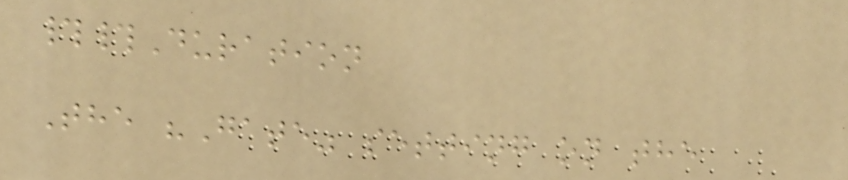##Duration
The "Gate" setting on the
